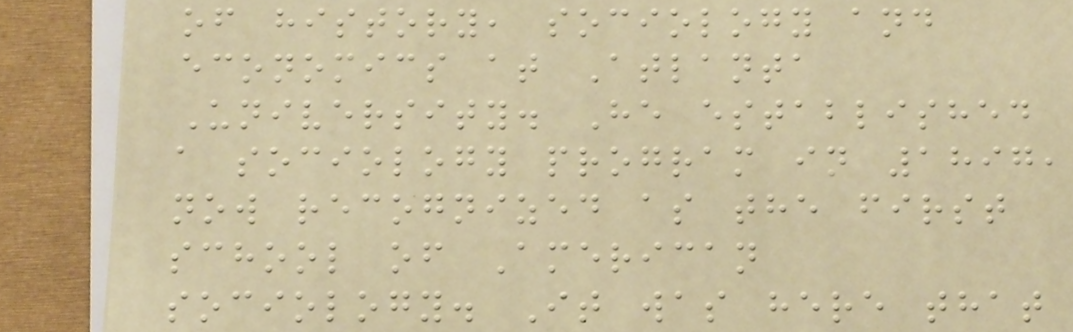of history, sociology and
economics at Atlanta
University. He established
a sociology program in 1897,
now recognized as the first
school of American
sociology. It was here that
